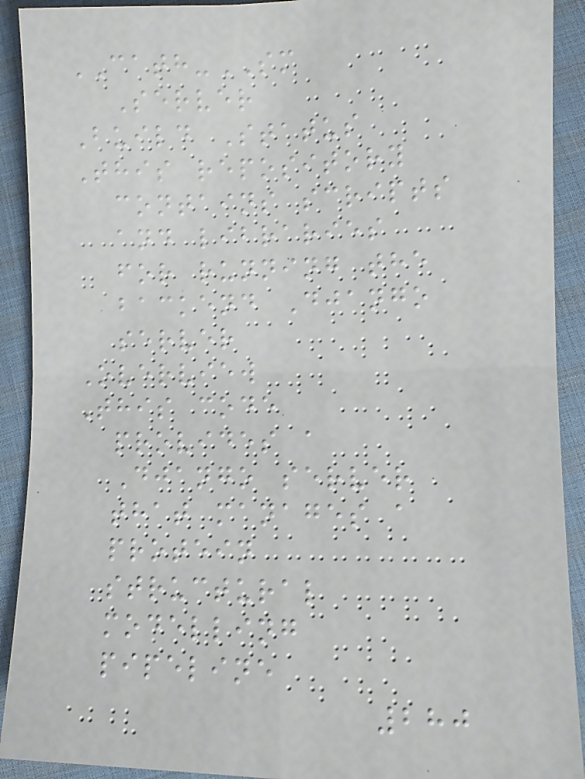CATH-SM
Server
Build Status
This repository
contains scripts
and libraries
for running the
backend Django
server
Overview
This code
provides a
Django server
that manages a
protein
structural
modelling
pipeline
280
